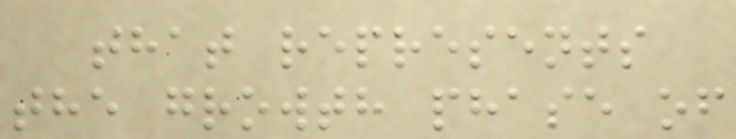that represents
the growth phase of
